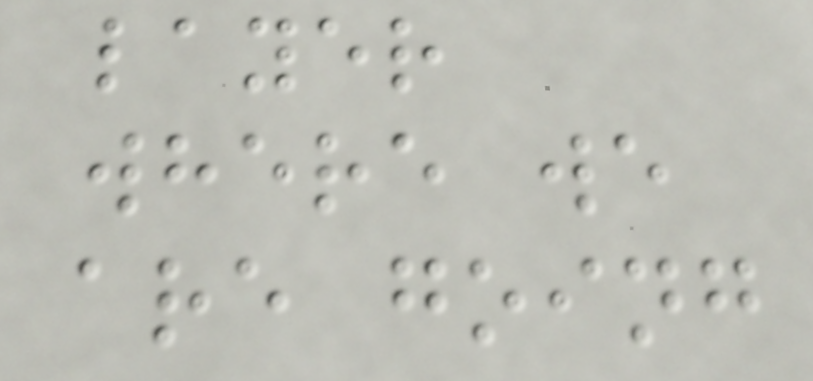layer
where we
are going
